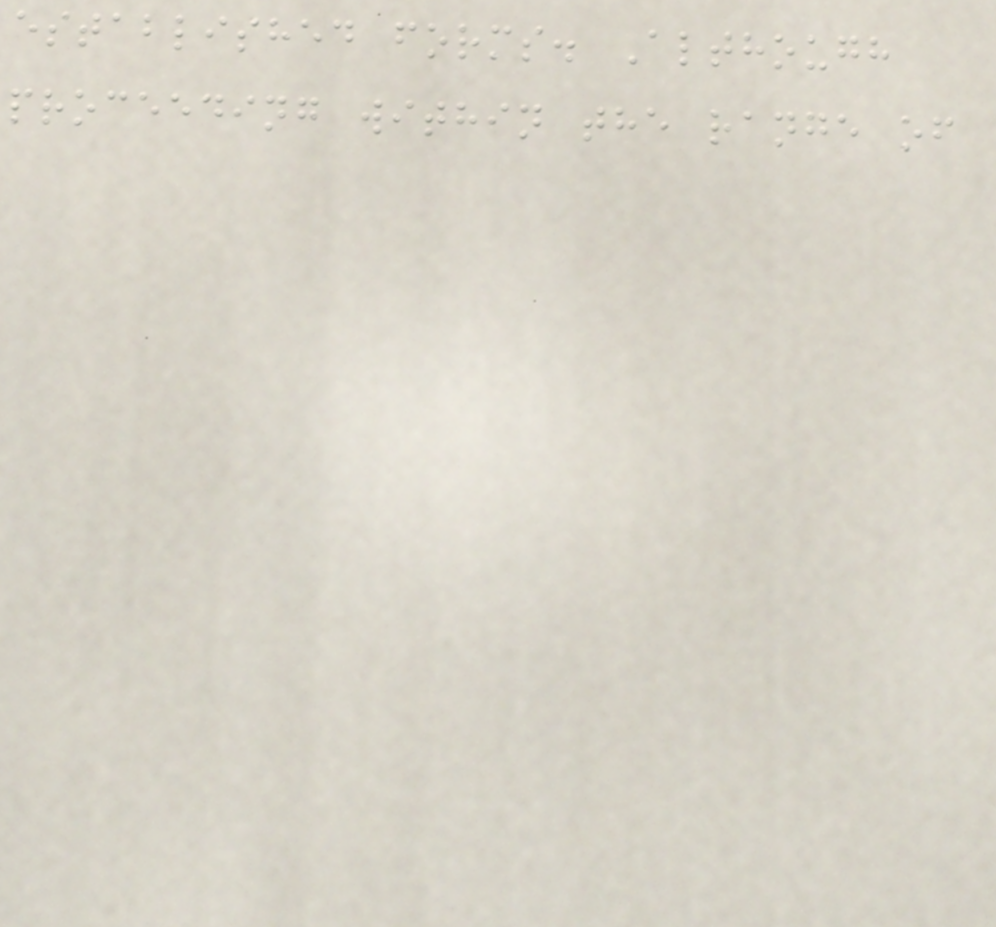established forms. Although
proceeding within the range of
